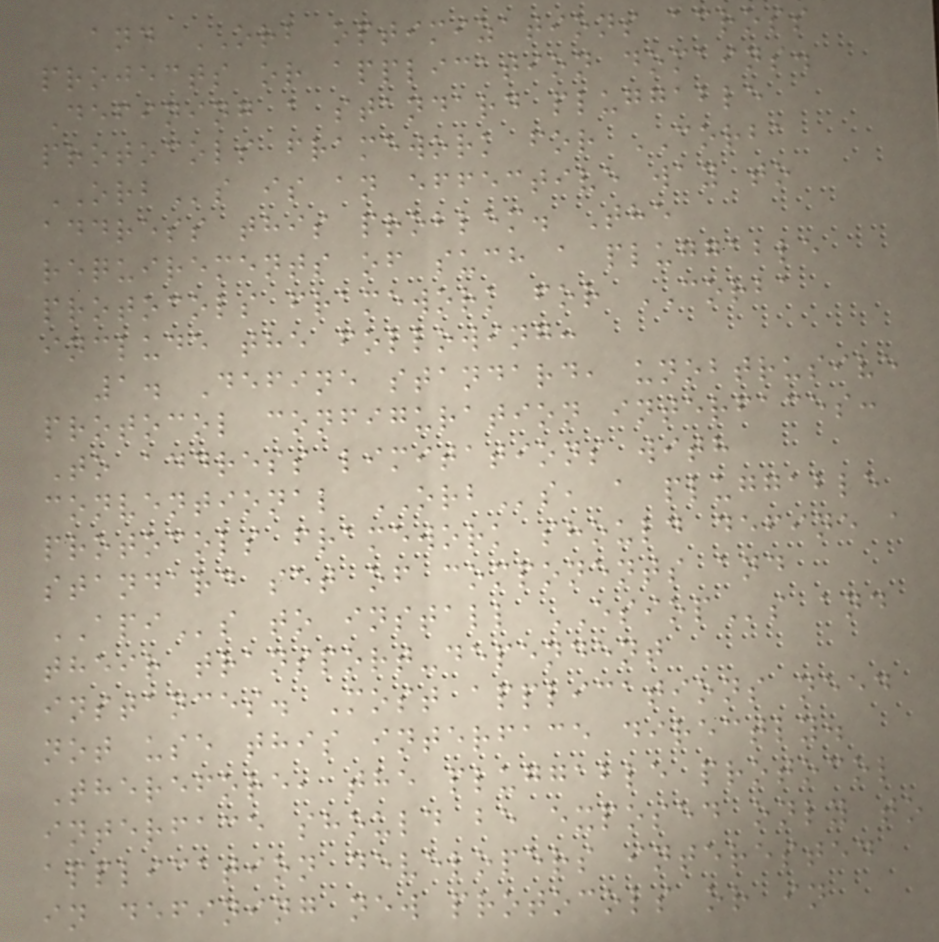and ORB optimizations across
projects or application domains.
Defining a standard pluggable
protocols framework for CORBA
ORBs is an effective way to
address this problem. The
requirements of such a pluggable
protocols framework for CORBA
include the following:
1. Define standard, unobtrusive
protocol configuration interfaces:
To address limitations with
conventional ORBs, a pluggable
protocols framework should define a
standard set of components and
APIs to install ESIOPs and
their transport-dependent
instances. Most applications need
not use this interface directly.
Therefore, the pluggable protocol
interface should be exposed only to
application developers interested
in defining new protocols or in
